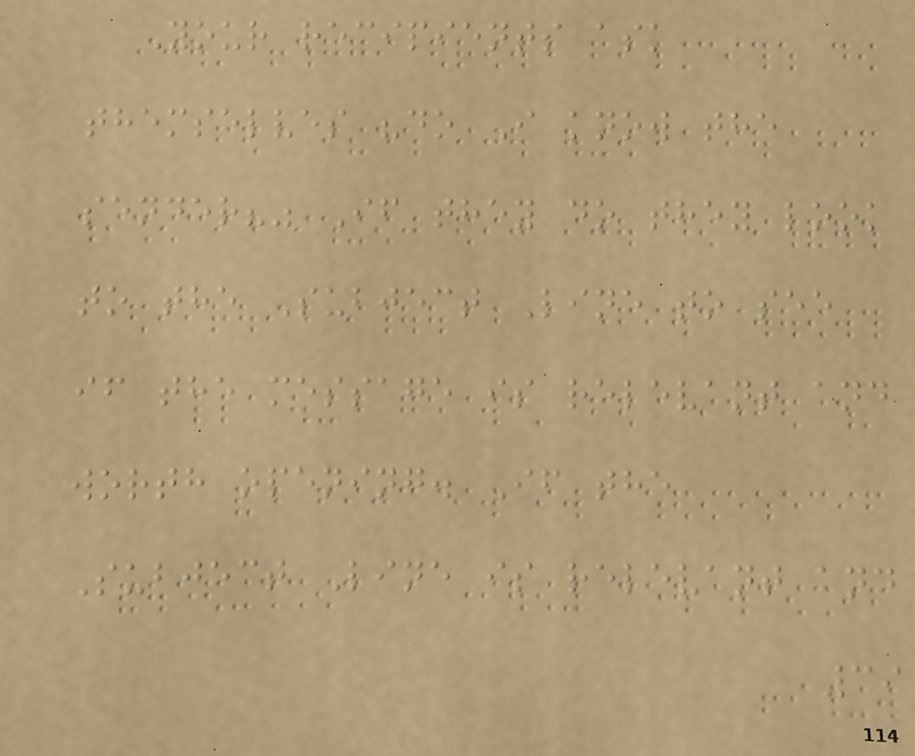Your recipients ask
themselves "do I know the
sender?" If they do they look
to the Subject Line to see
if the message is relevant and
worth opening. If the
Subject Line is relevant and
39
